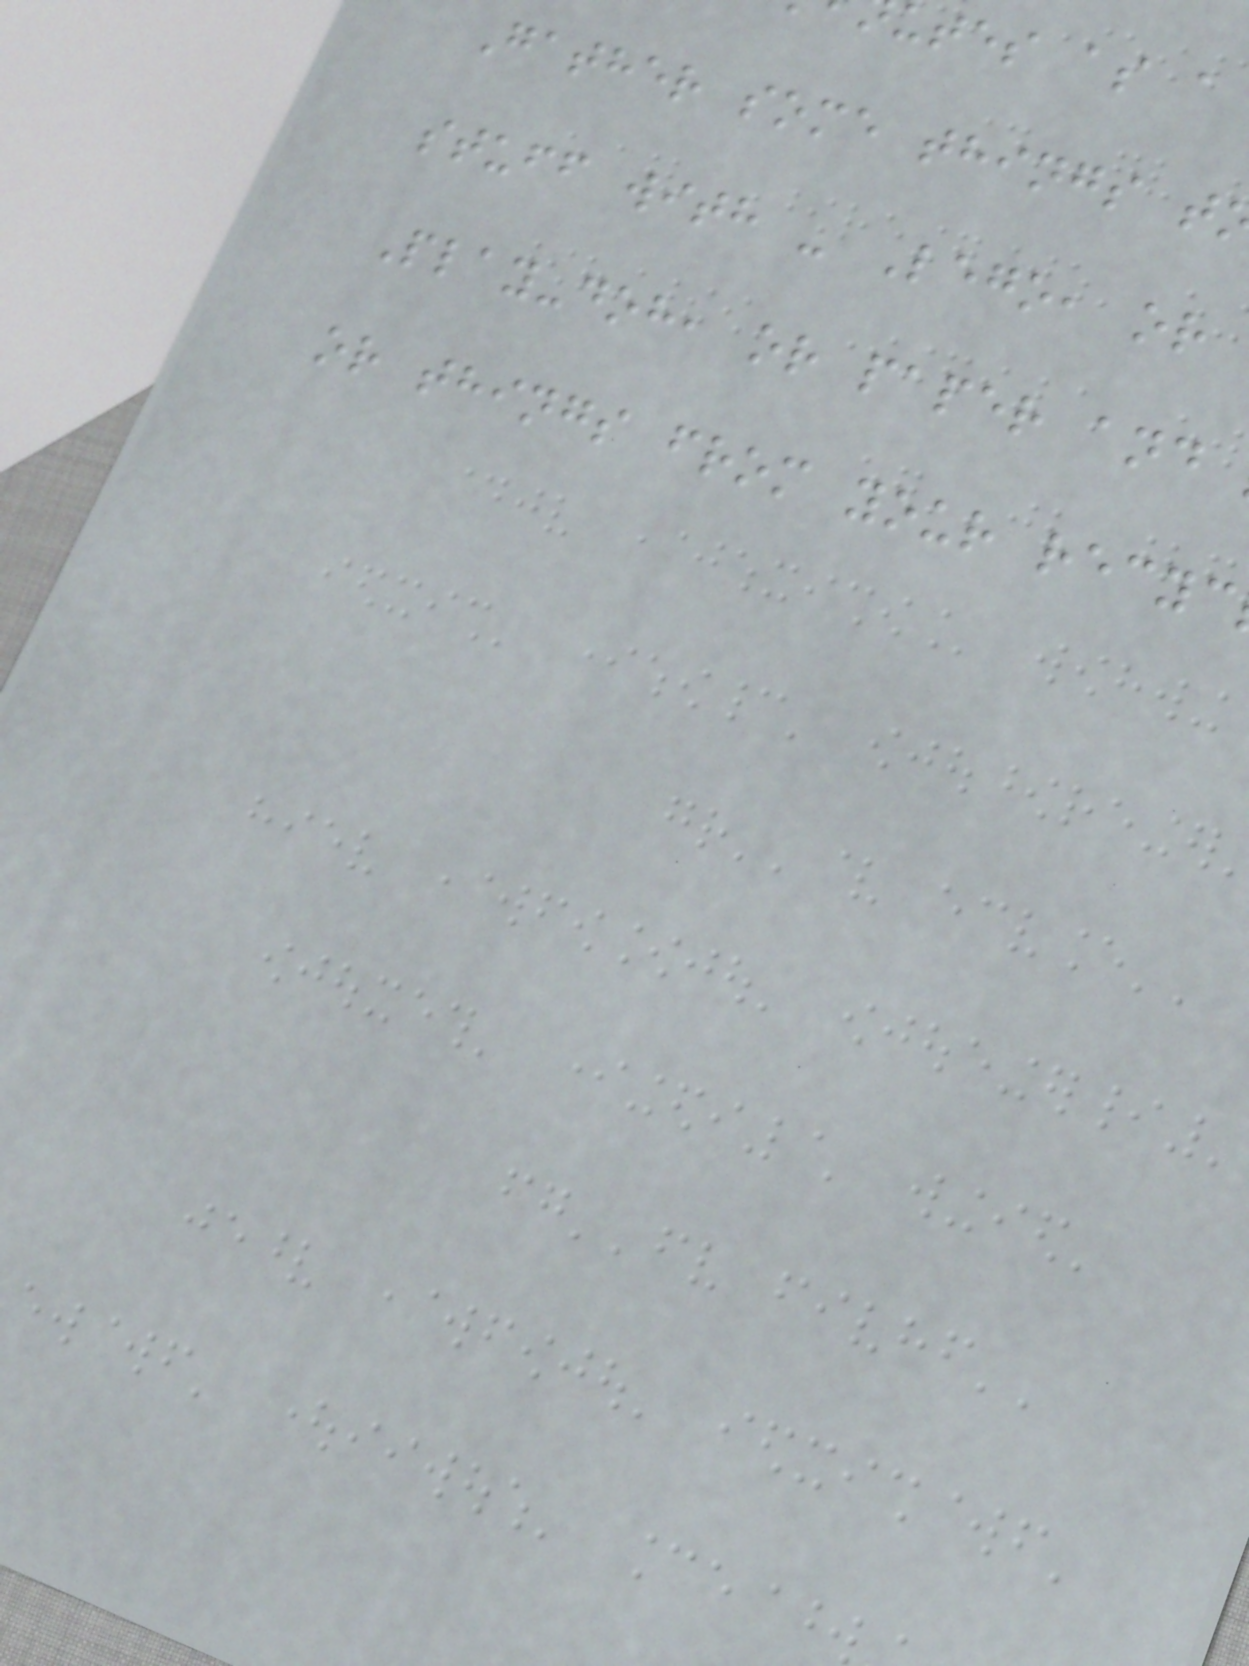utes as a
Gather some things t
stuff with - Lego, or
Play-doh, or paper and
or things from your recyc
